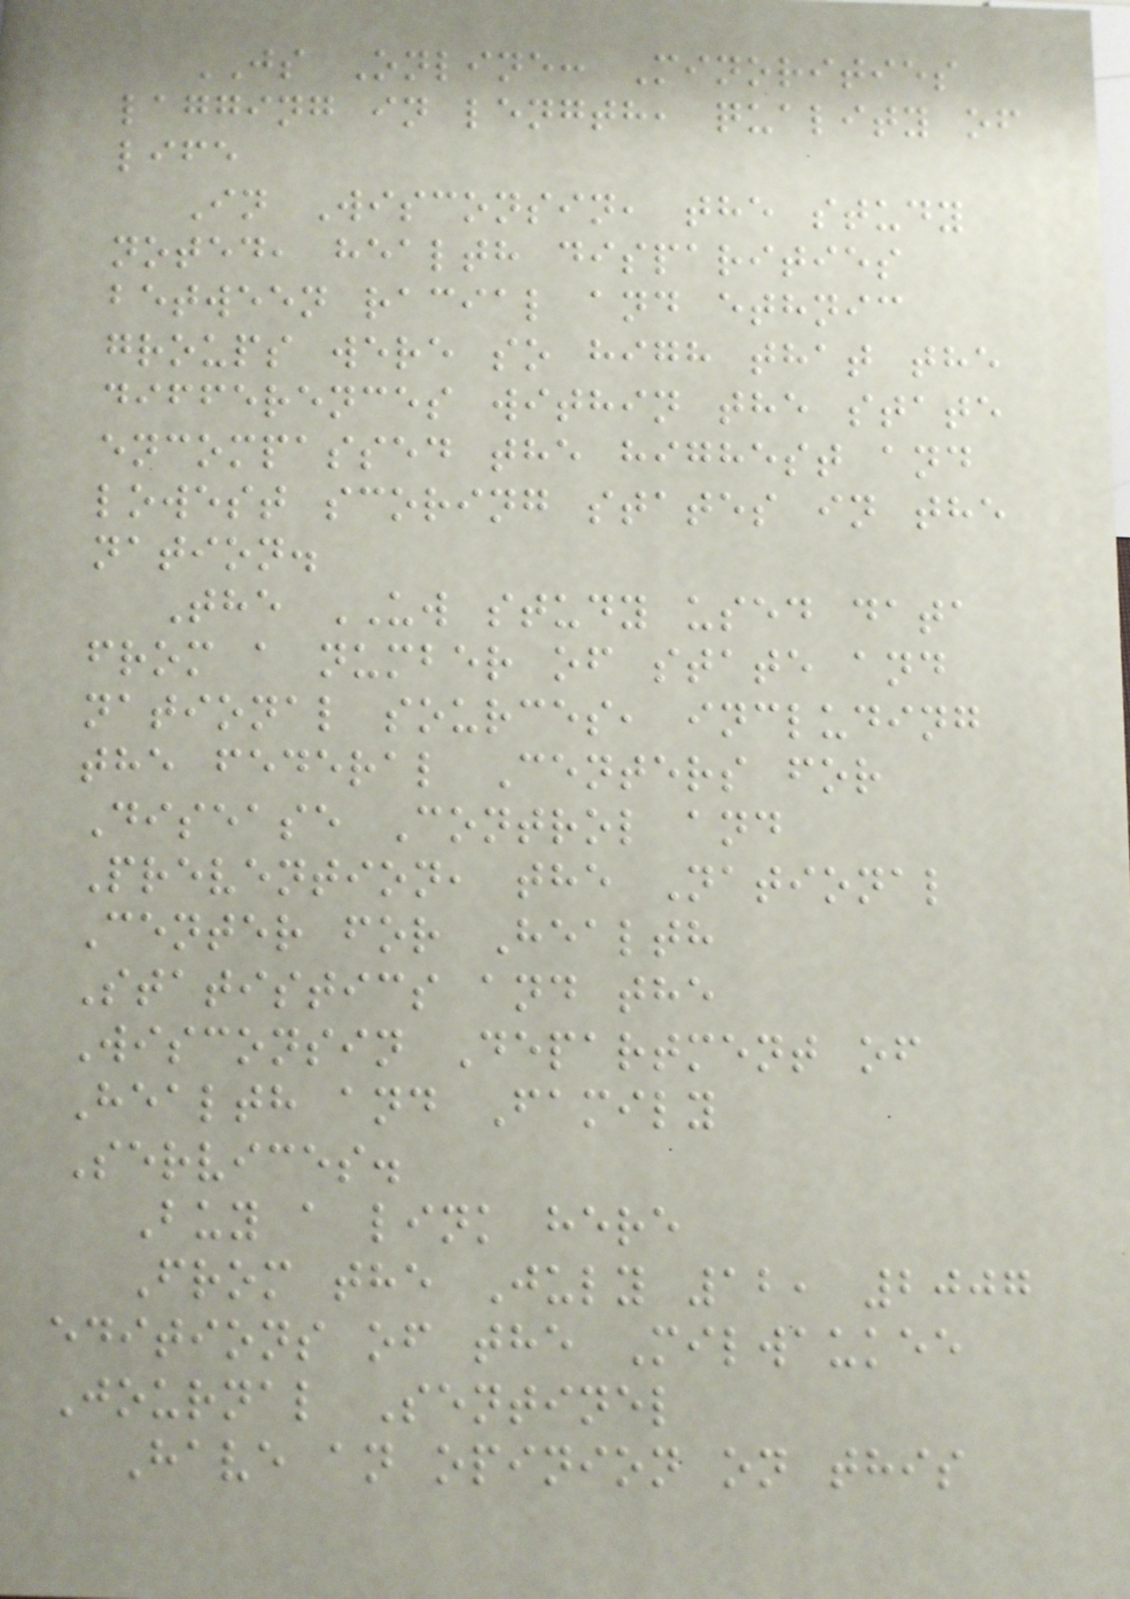JS Online: Minorities
lagging in length, quality of
life
In Wisconsin, the study
noted, health disparities
between racial and ethnic
groups were so high that the
differences within the state
encompassed the highest and
lowest scoring states in the
nation.
The UW study used data
from a number of state and
national sources, including
the federal Centers for
Disease Control and
Prevention, the National
Center for Health
Statistics and the
Wisconsin Department of
Health and Family
Services.
Buy a link here
From the July 12, 2007
editions of the Milwaukee
Journal Sentinel
Have an opinion on this
